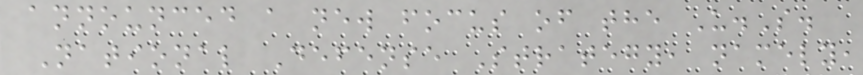announced a new focus of the U.S.
National Defense Strategy, namely,
